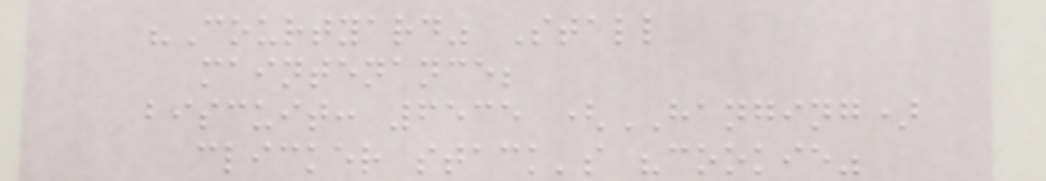"Courtyard" Stall
maintenance;
biscuit: 6535 (HANGING)
clicker stack's "cookie"
